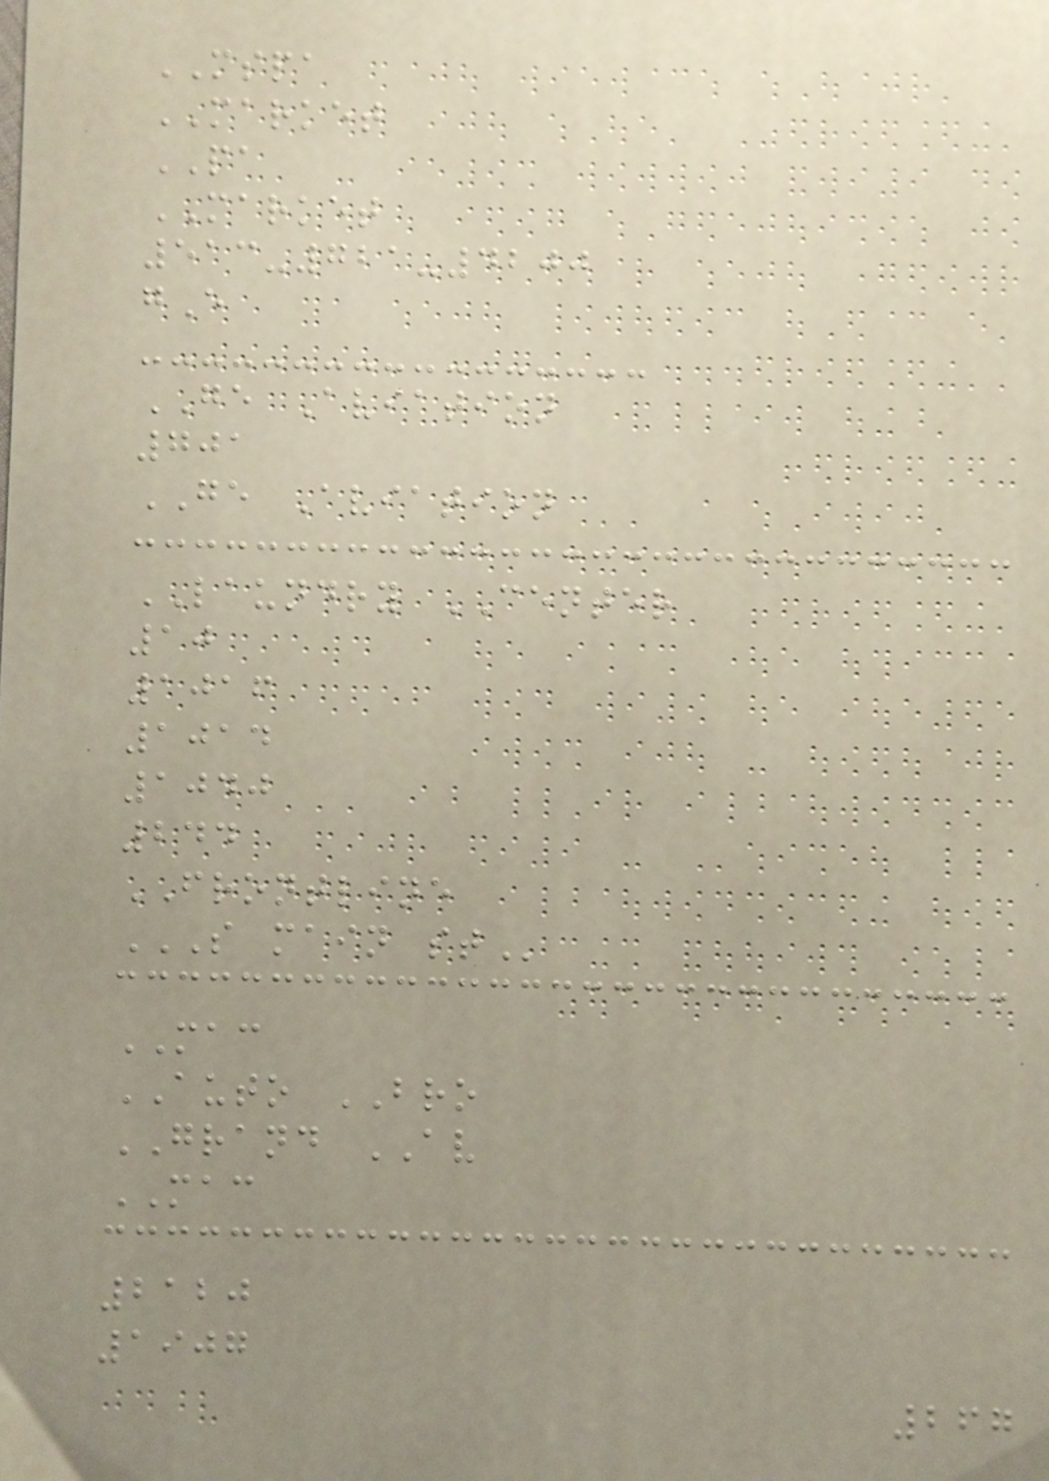MSPA
MARKET
PA
MARKET
513-721-4200
gE
GE Aviation
701
GE Aviation
LAUNDRY CENTER
10
1016
1014
1040
244
FRONTLINE
S MAIN ST
MAC
AUTO BRO
GRAND AV
MAC
2120
1907
267
